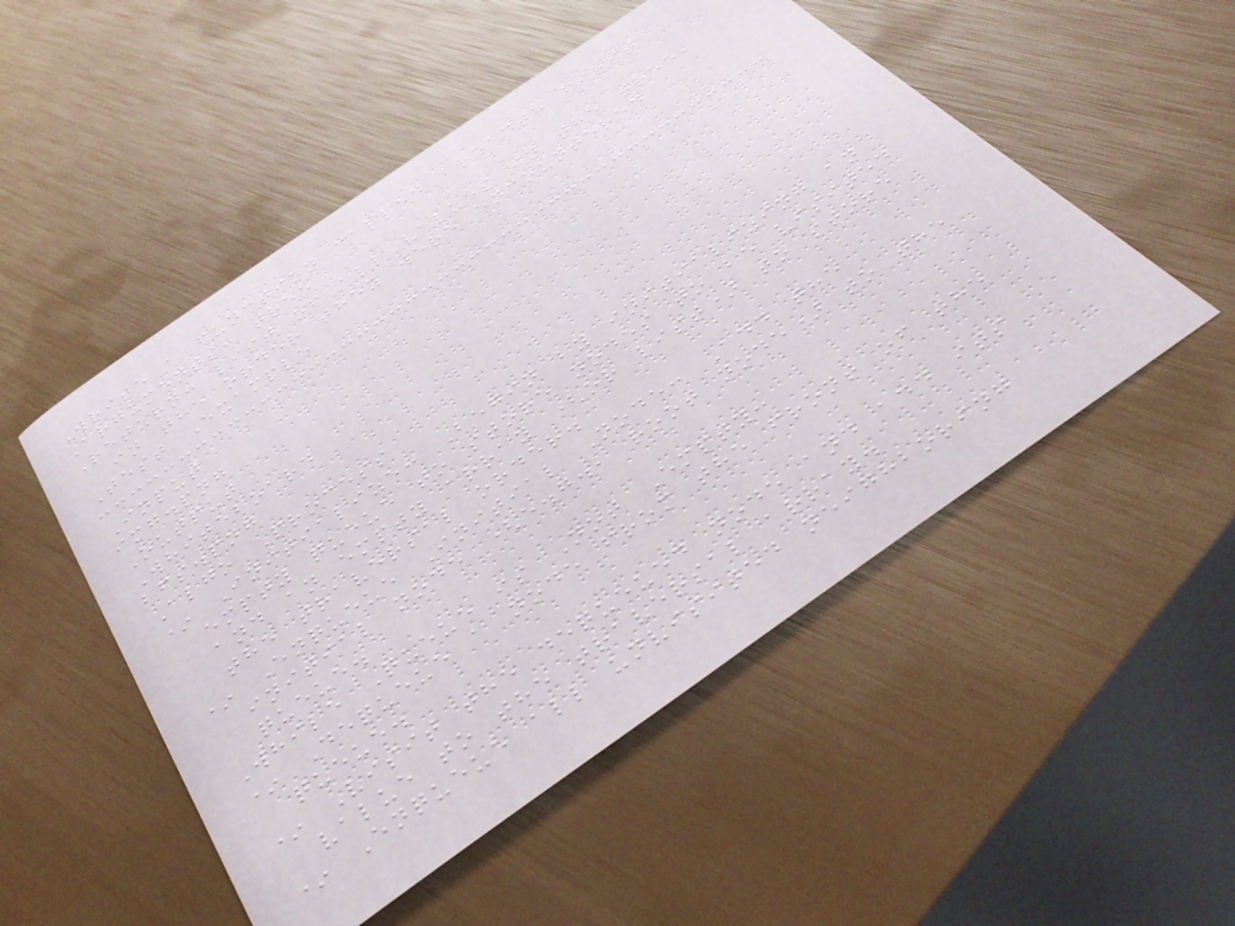Write a function called breadth first
Arguments: tree
Return: list of all values in the tree,
in the order they were encountered
Test Example
Input
img.png
Output
Whiteboard
bfs.png
Algo Process
* Initialize: Begin by initializing an
empty queue to store nodes to be visited
and an empty array (or list) to store
the traversal order.
* Enqueue Initial Node: Add the
initial node (e.g., root node) to the
queue.
While Queue is Not Empty:
* Dequeue a node from the front of the
queue.
* Visit the dequeued node and add its
value to the traversal array.
* Enqueue all unvisited neighboring
